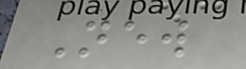New
